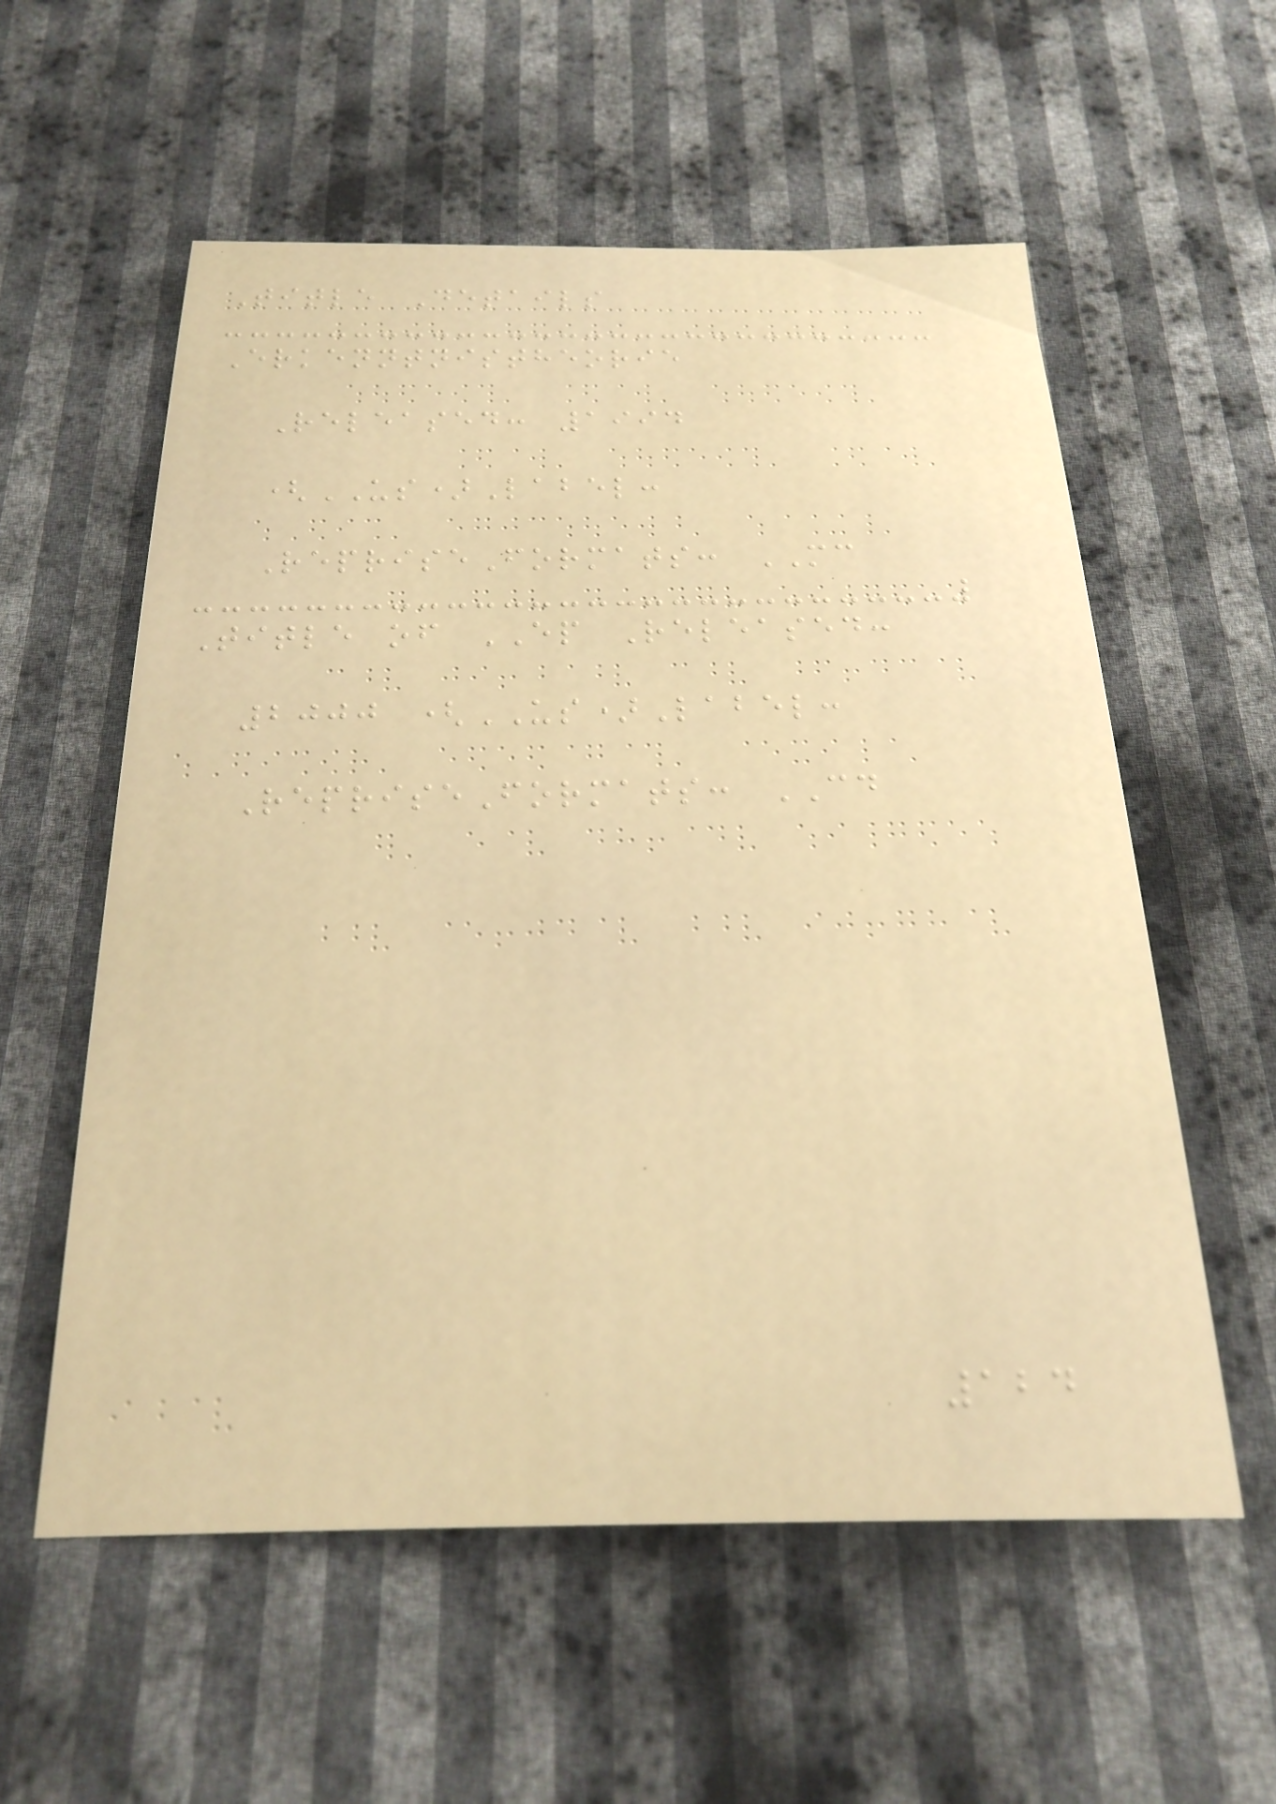Title Details
Erkenntnistheorie
Released: 1994
(US)Label:
RepriseFormats: MC
Title of EP Released:
2000 (US)Label:
RepriseFormats: CD
124
